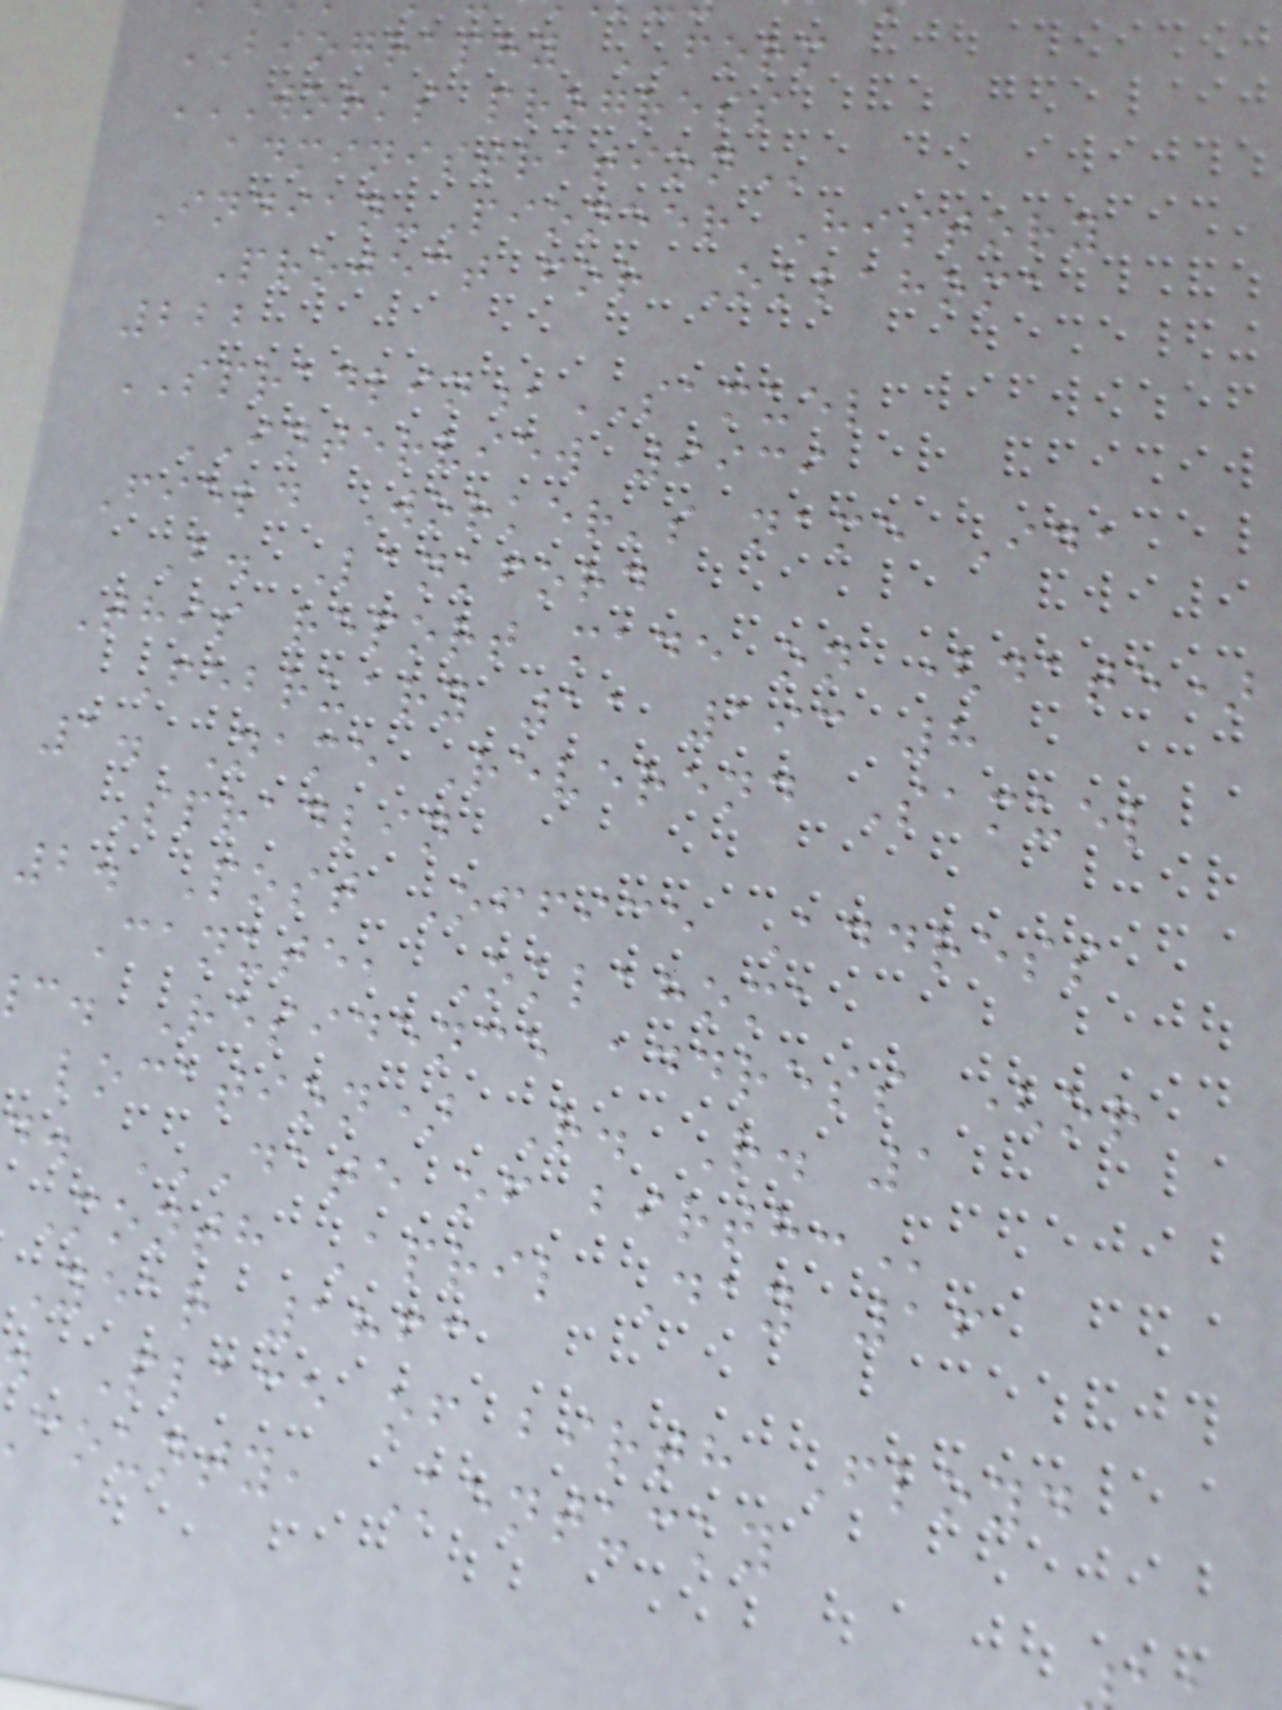BIOGRAPHY FORM
WORKS PROGRESS
Indian-Pioneer History
Project for Oklahoma
222
SPRADLIN,SAMUEL
INTERVIEW 9939
Field Worker's name Ida
B. Lankford
This report made on (date)
February 11 193 8
1. Name Reverend Samuel
Spradlin
2. Post Office Address
Canute, Oklahoma
c. Residence address (or
location) R. R. 1
d. DATE OF BIRTH:
Month April Day 16
Year 1863
. Place of birth Floyd
county, Kentucky
